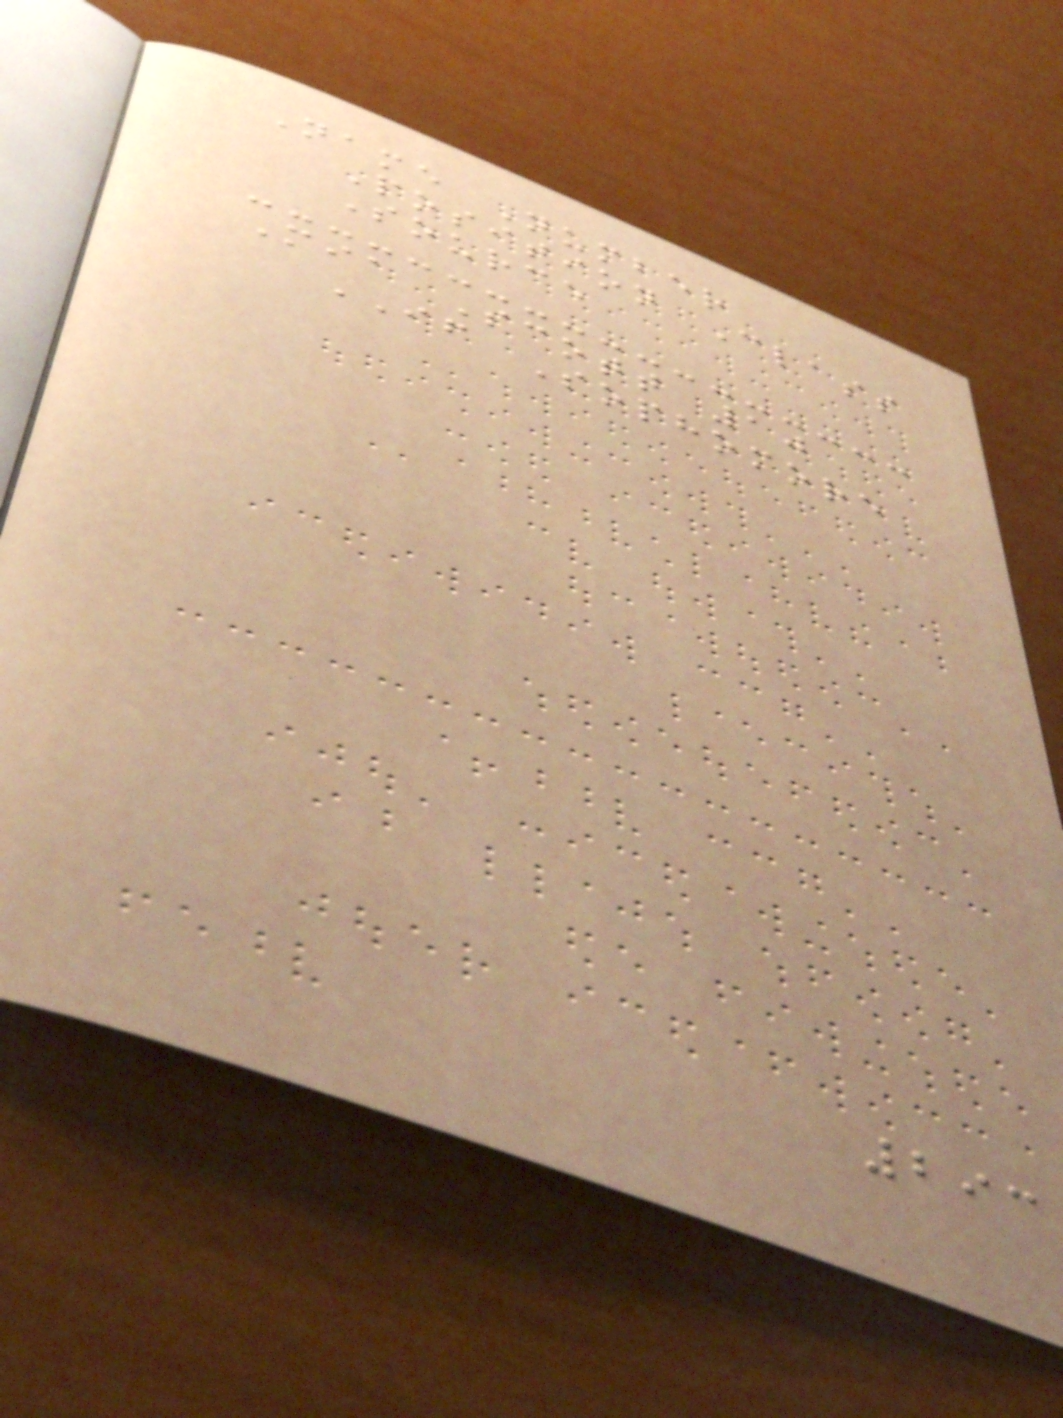Name Number
Position Class
Source
Mia Scott 10
IF Sophomore
293
